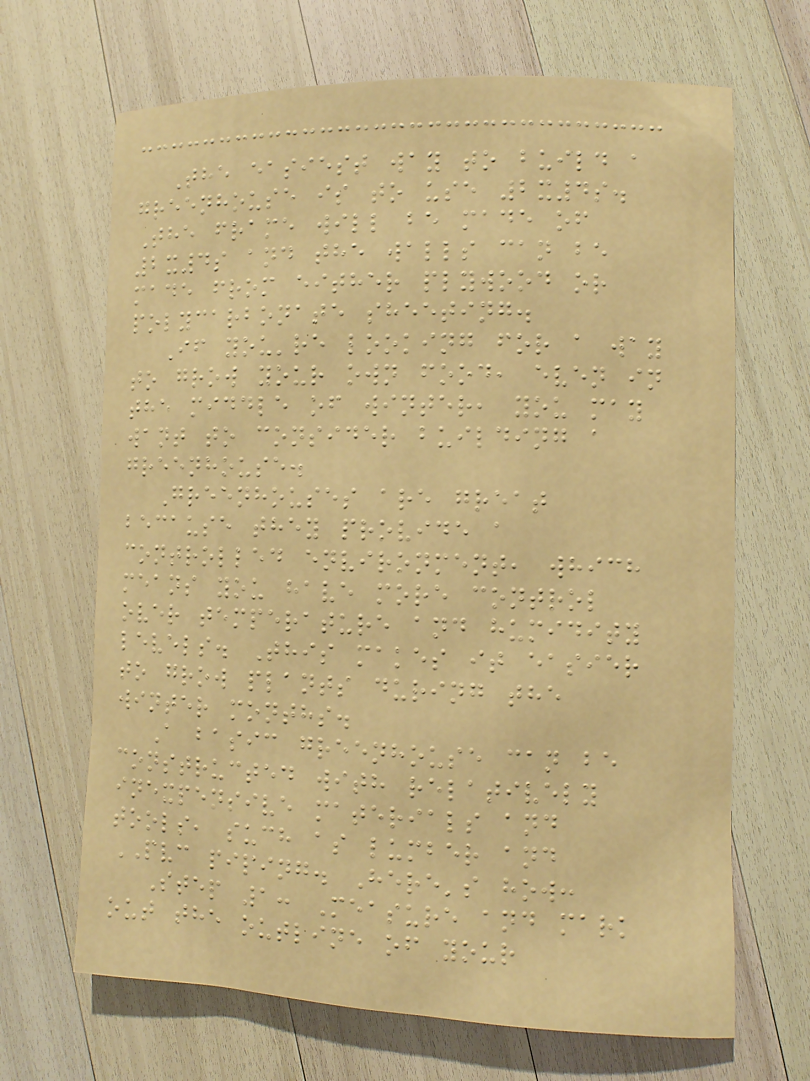The easiest way to build a
greenhouse is to use 2x4s.
The frame will be made of
2x4s and the walls can be
made from either plywood or
polycarbonate sheeting.
If you're looking for a way
to grow your own food, even in
the middle of winter, you may
want to consider building a
greenhouse.
Greenhouses are great
because they provide a
controlled environment, which
means you have more control
over temperature and humidity
levels. This makes it easier
to grow plants during the
winter months.
A basic greenhouse can be
constructed with relatively
inexpensive materials and
tools, such as lumber and
PVC piping. Here's how:
Step 1: Measure and mark
out the outline of your
